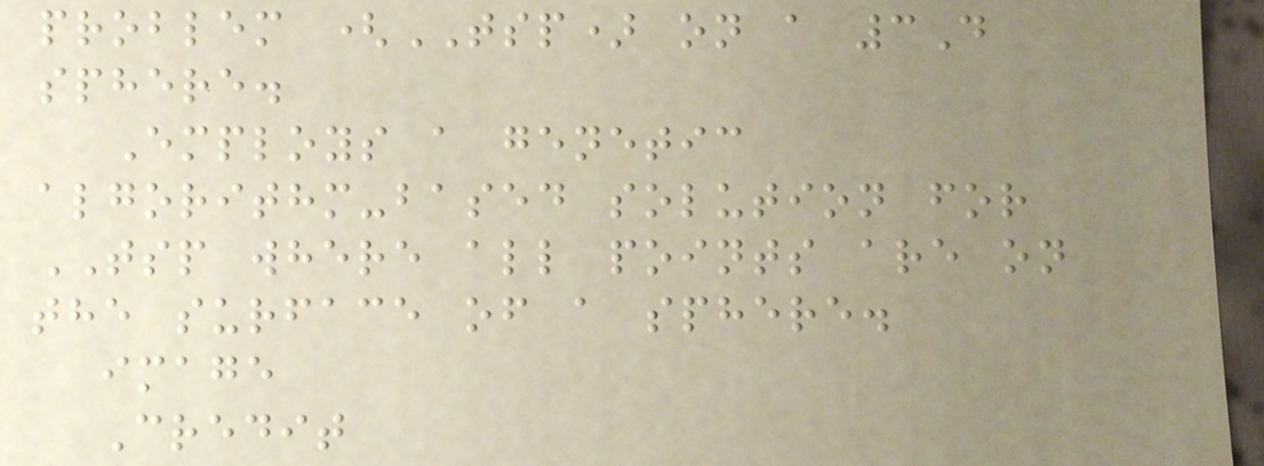problem (TSP) on a 3D
sphere.
Employs a genetic
algorithm-based solution for
TSP where all points are on
the surface of a sphere.
image
Credit
